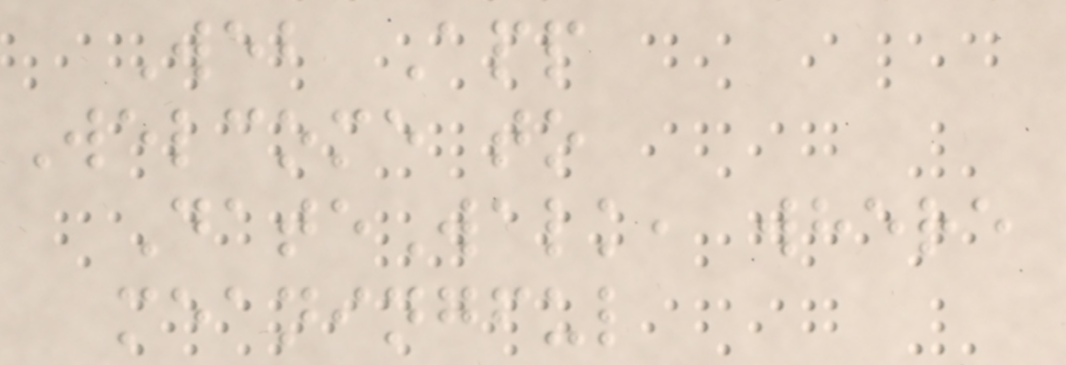Web App
Welcome to
DateWalk, where
meaningful
